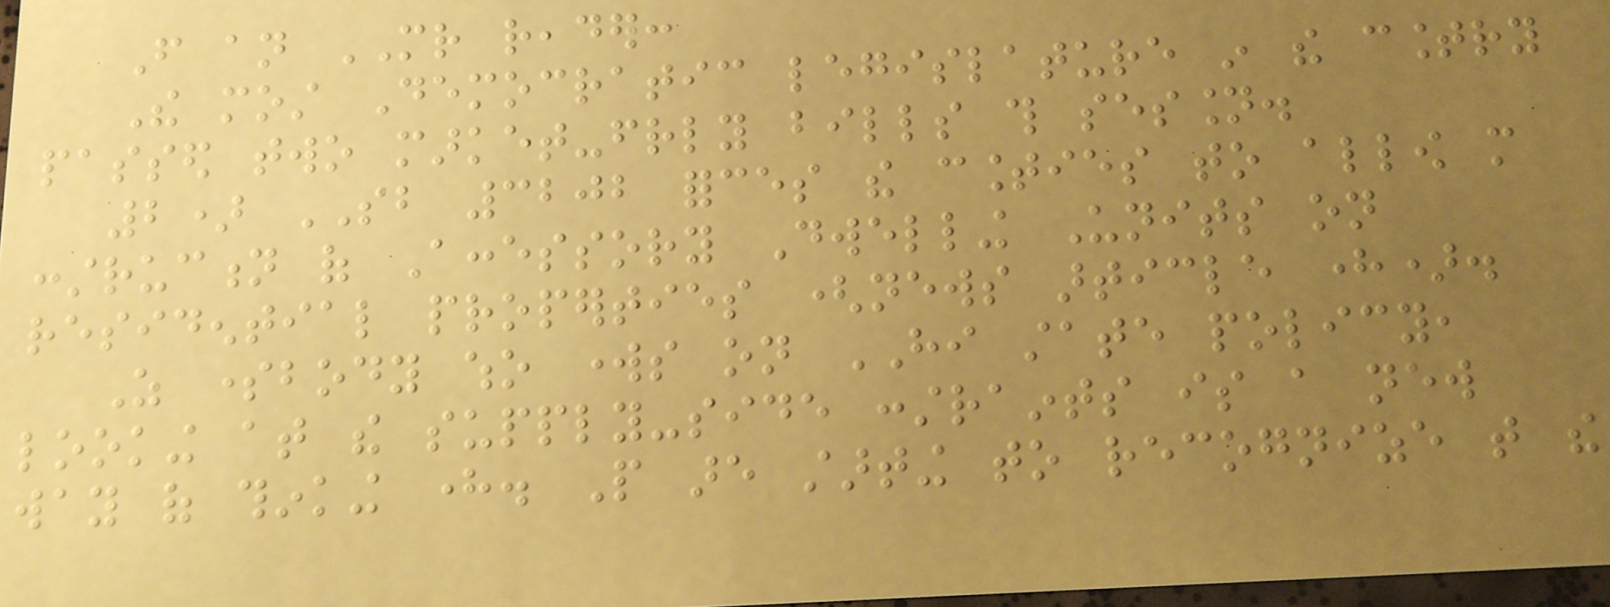From an MR reader:
The most Democratic legislature in the country
passed two market-friendly bills this session.
2) SB 3202 forces the counties to allow more
construction of Accessory Dwelling Units on
residential properties (news article here).
As somebody who works on HI state policy,
looking at the supply-side constraints is a new
way of thinking here. People are starting to recognize that the
